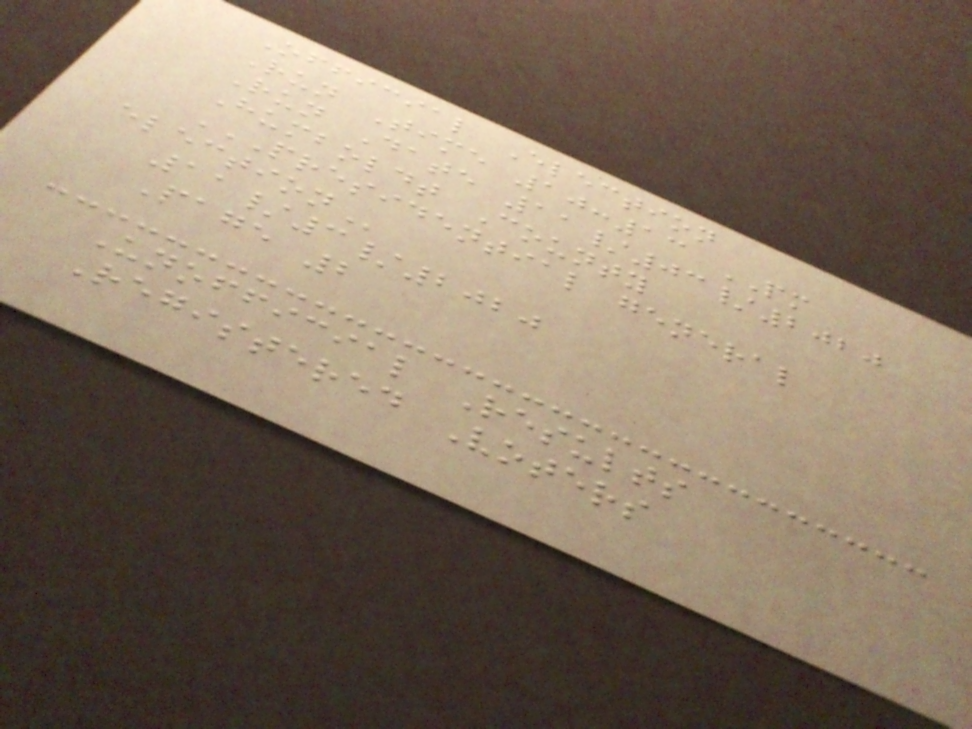Official Election
Run Time 10:13 PM
Run Date 11/03/2020
Humboldt County
PRESIDENTIAL GENERAL
ELECTION
11/3/2020
Page 2
Unofficial Results
Registered Voters
